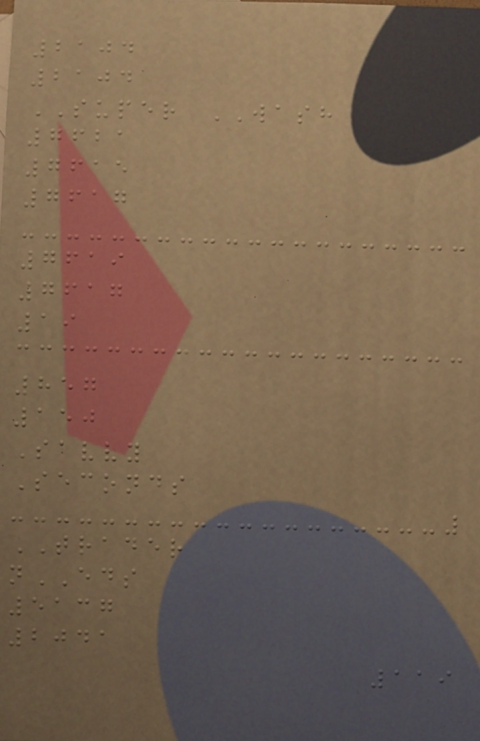2104
2104
SUPER WASH
7621
7615
7617
7619
7617
19
857
150
Savvy
Seconds
TRADER
nEDS
5137
2041
119
